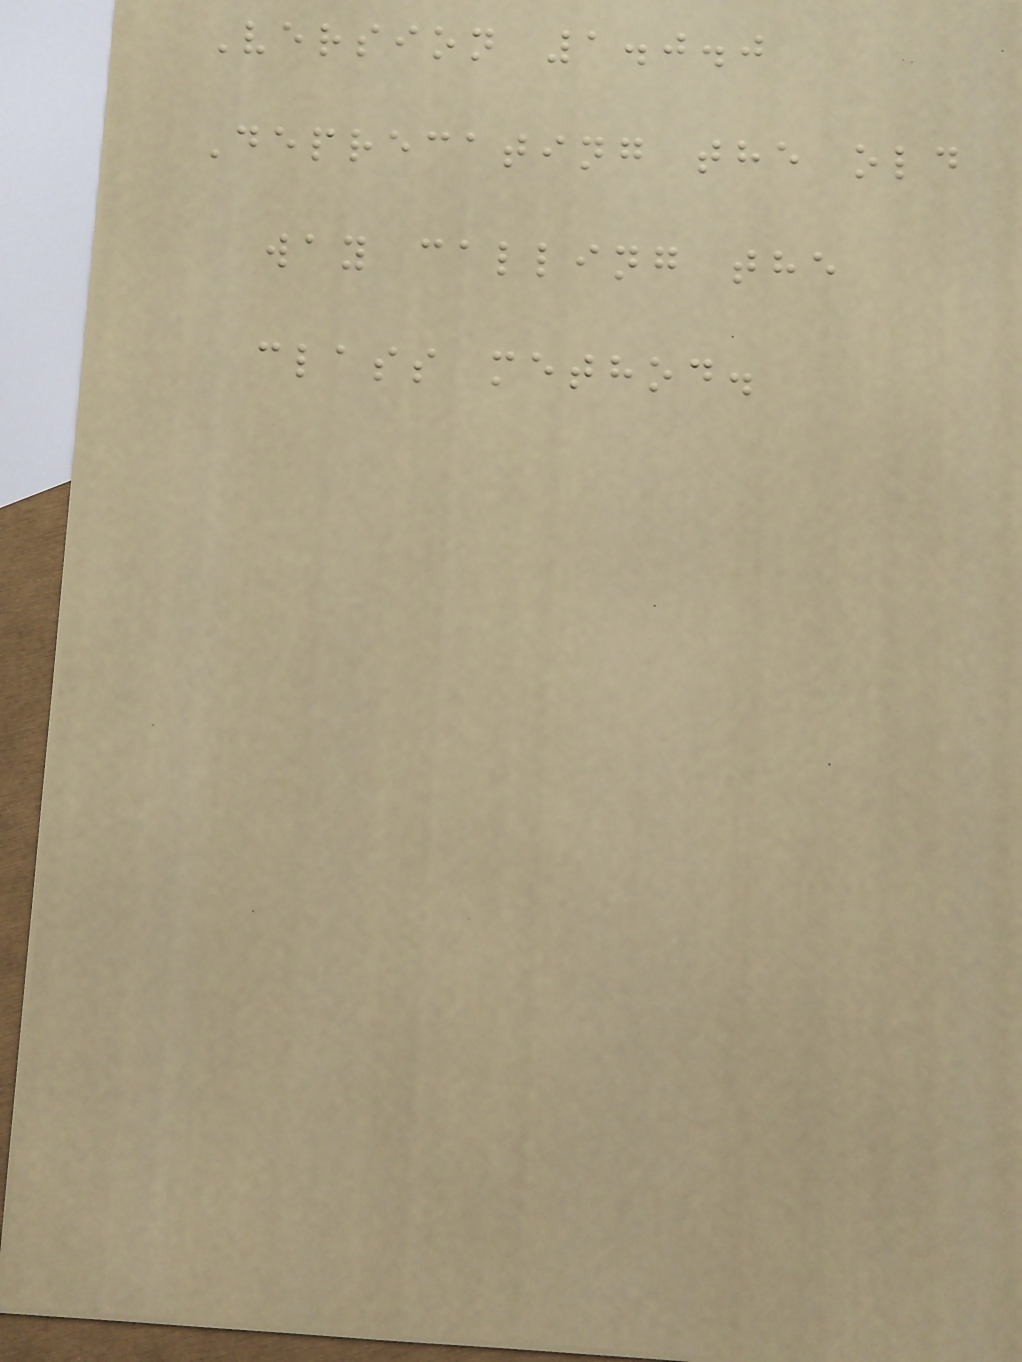Version 1.0.0
Deprecating the old
way calling the
class method.
